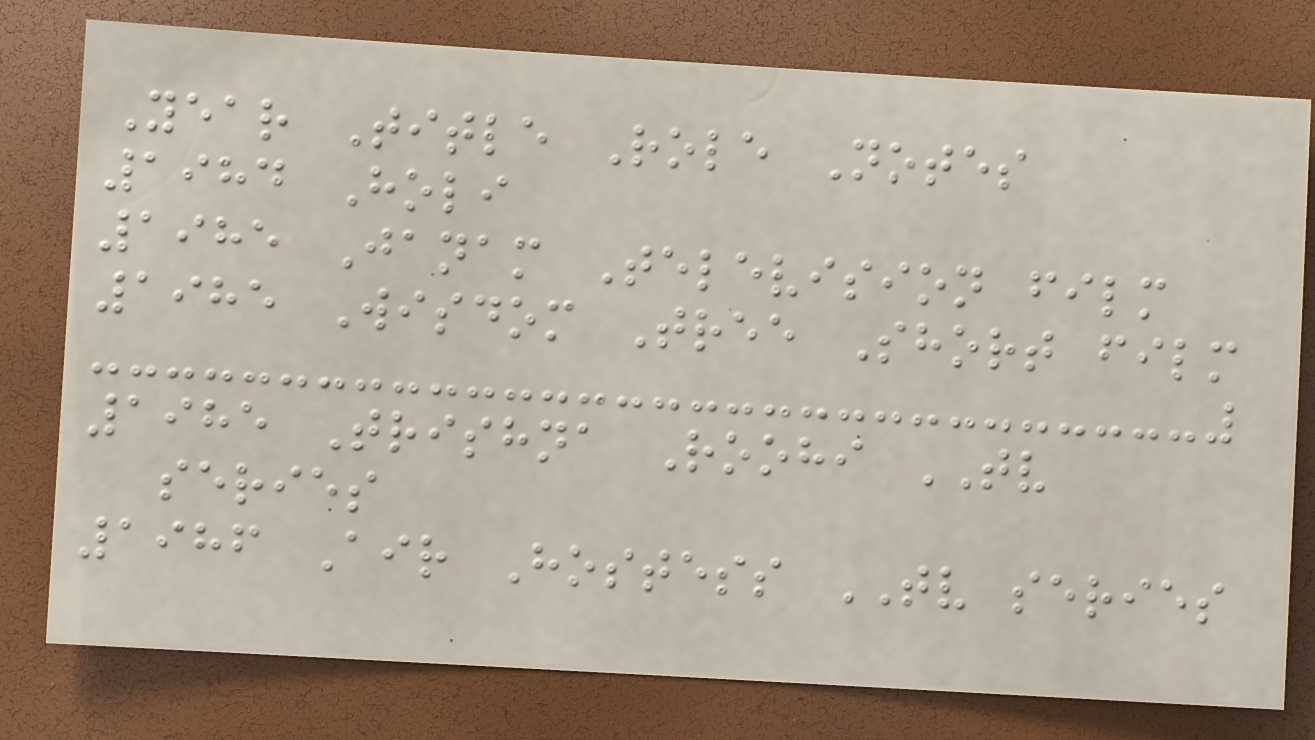Year Title Role Notes
1984 Holi
1985 Janam Television film
1985 Wisdom Tree Short film
1985 Trishna Roohi TV
series
1986 Air Hostess TV series
